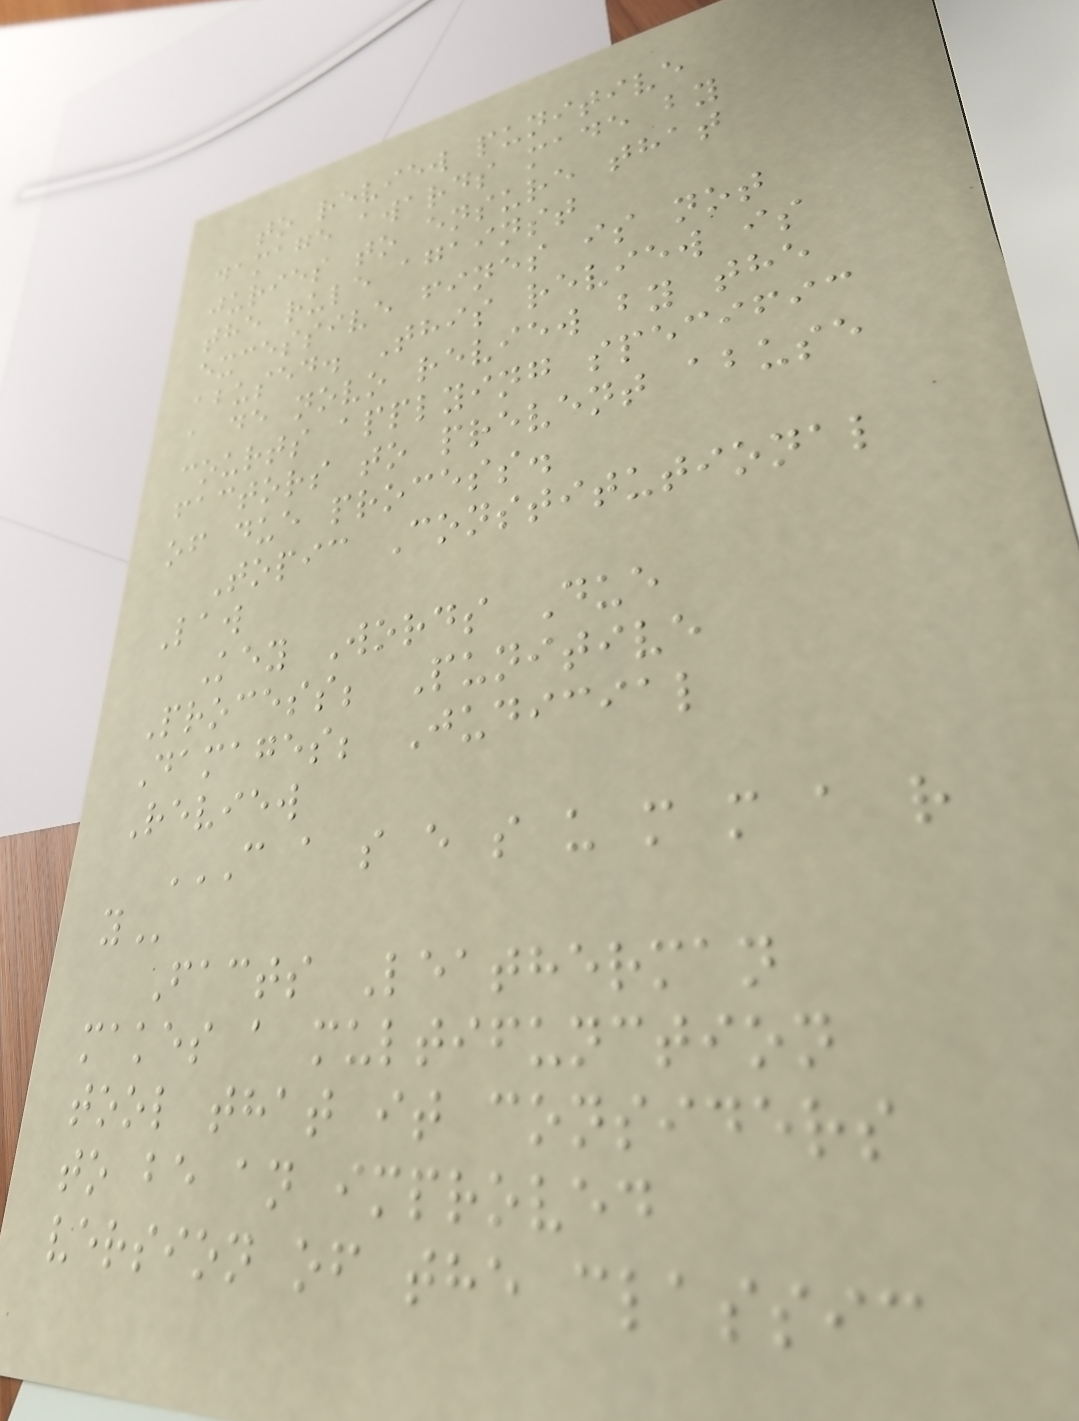to review punitive
damage awards made by
juries to ensure that
the rule against
excessive fines is not
abused. This review is
a de novo review by the
courts applying specific
factors to prevent abuse
of due process.
Topic Constitutional
Law
Key Words Due
Process; Punitive
Damages; Judicial
Review
C A S E S U M M A R
Y
Facts Leatherman
makes a multifunction
tool that it considers
to be an improved
version of the classic
